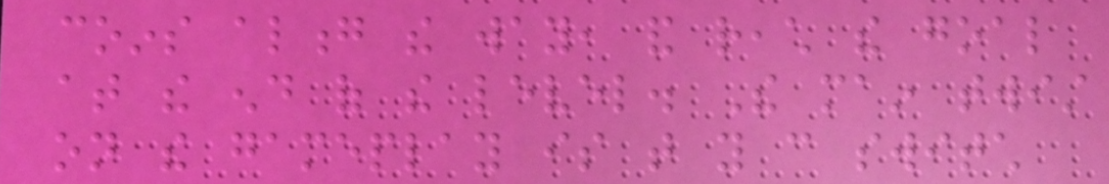coins along the way, and reach the goal
at the end of the level. The main twist
on the gameplay is that you can switch
